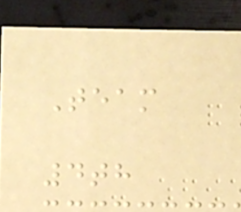Team
4th
